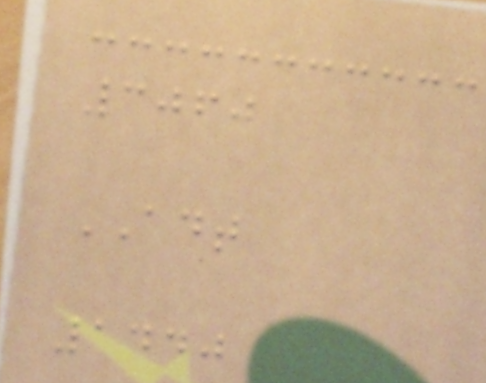3060
ADT
1440
